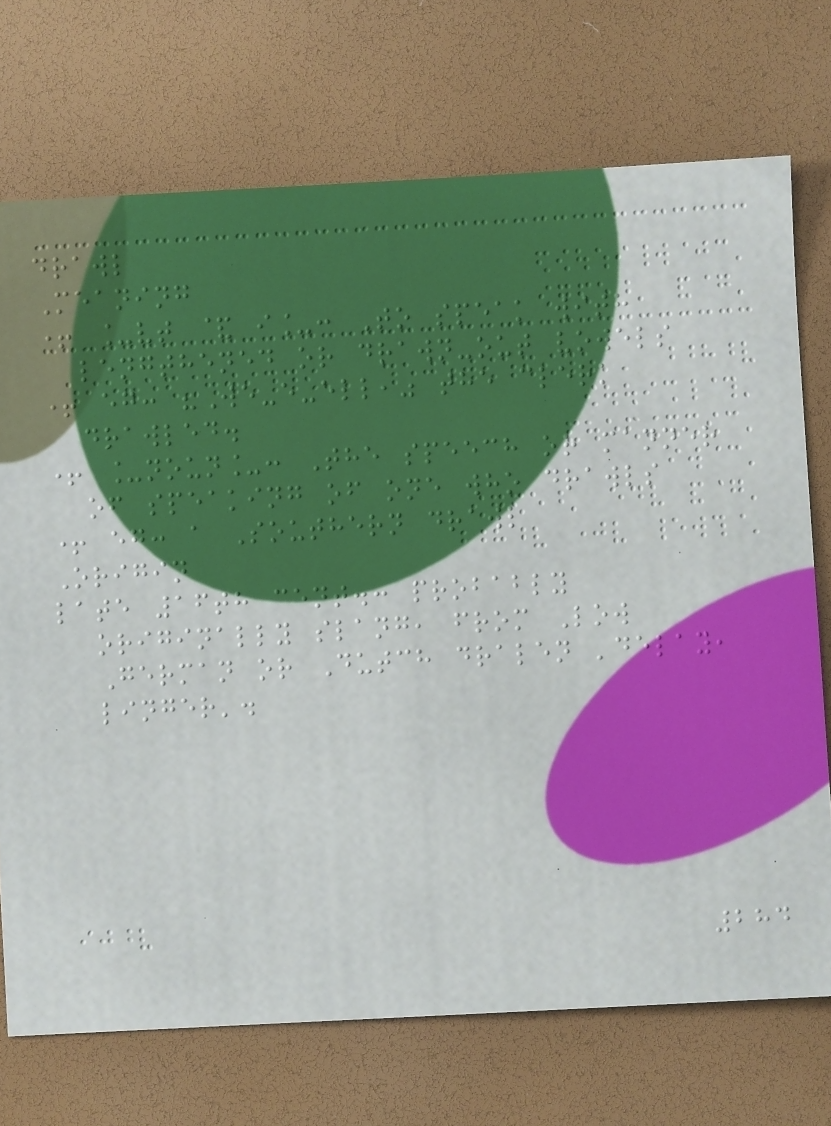drawl
Meaning
+ _vt & i_: To speak with
lengthened or drawn-out vowels
+ eg: "We-e-ell," the clerk
drawled.
+ _noun_: The speech or manner
of speaking of one who drawls
+ eg: a Southern drawl
Origin
late 16th cent.: probably
originally slang, from Low
German or Dutch dralen 'delay,
linger'.
284
